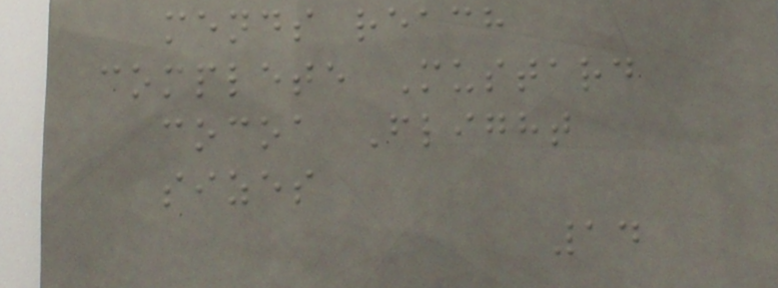mends reach
complete Mustard
cocoa Flight
sizes
14
